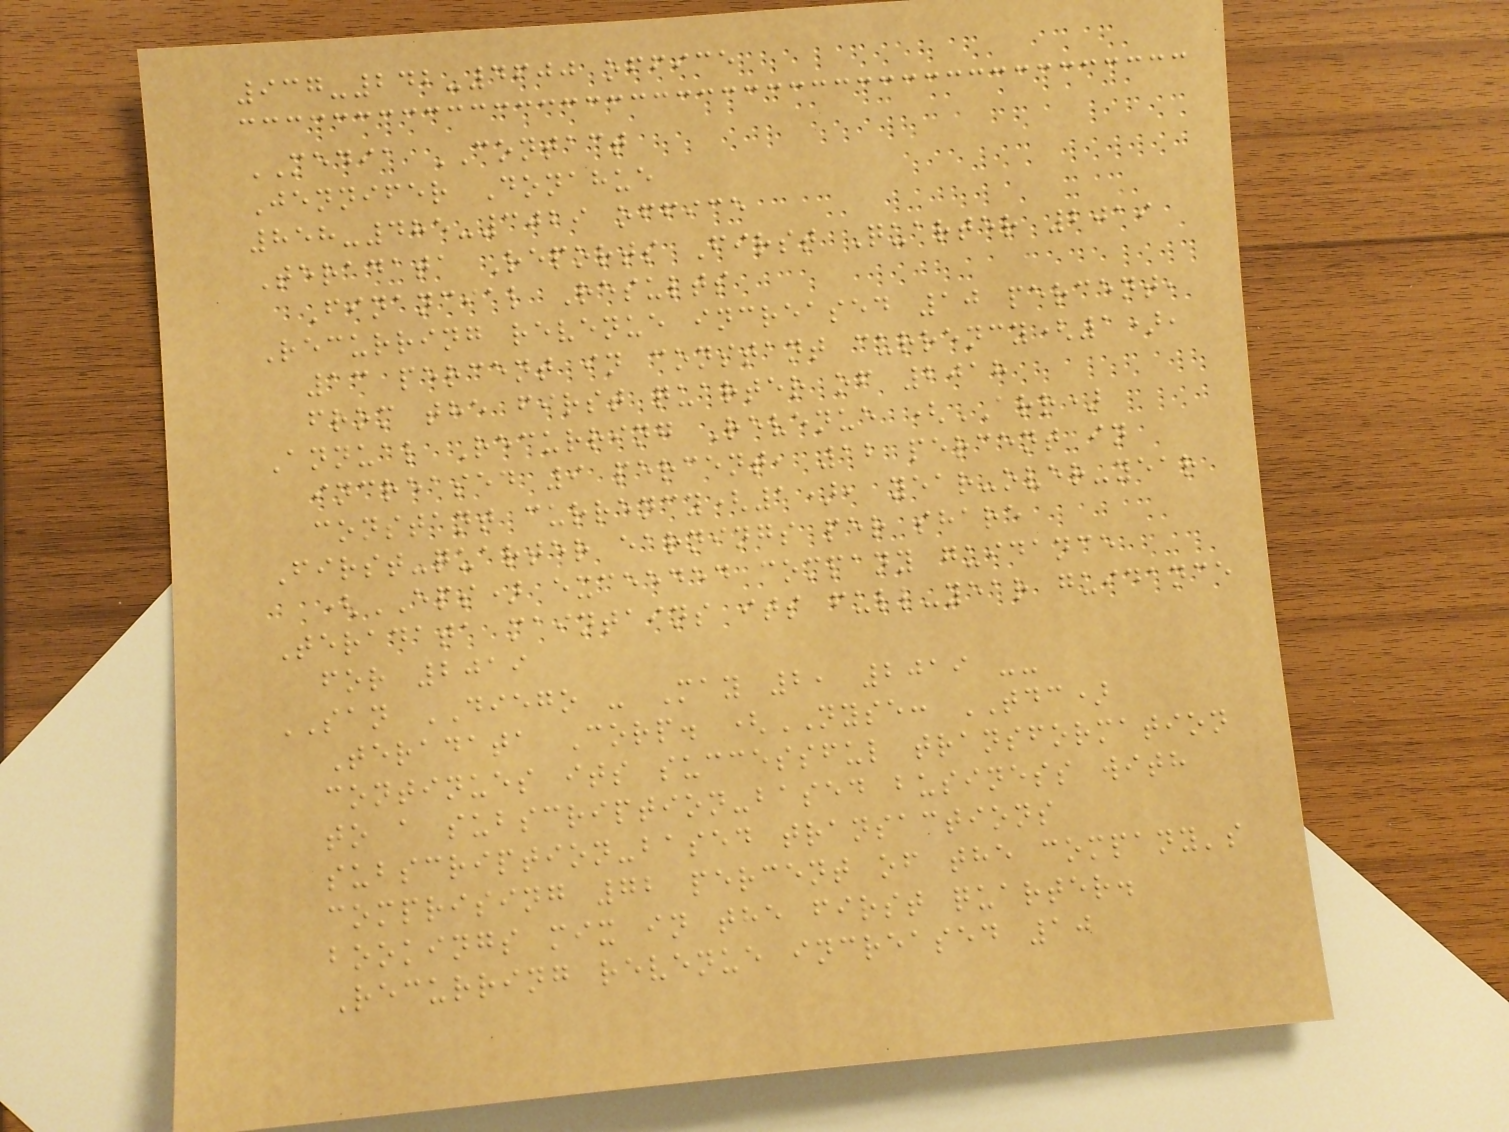937-242-4600 office
MEDIA CONTACT
Jennifer Donahue
858-485-3029 office
Teradata Reports First Quarter 2019
Financial Results
Recurring revenue increased 10 percent,
13 percent in constant currency(1),
from the first quarter of 2018
Annual Recurring Revenue (ARR)
increased 9 percent, 12 percent in
constant currency(1), year-over-year
First-quarter earnings per share
(EPS) exceeded company guidance
Teradata maintains its full-year guidance
for 2019
SAN DIEGO - May 2, 2019 --
Teradata Corp. (NYSE: TDC)
continues its successful transformation
to a subscription-based business with
subscription-based transactions
comprising 72 percent of the company's
bookings mix in the first quarter.
Recurring revenue increased 10
